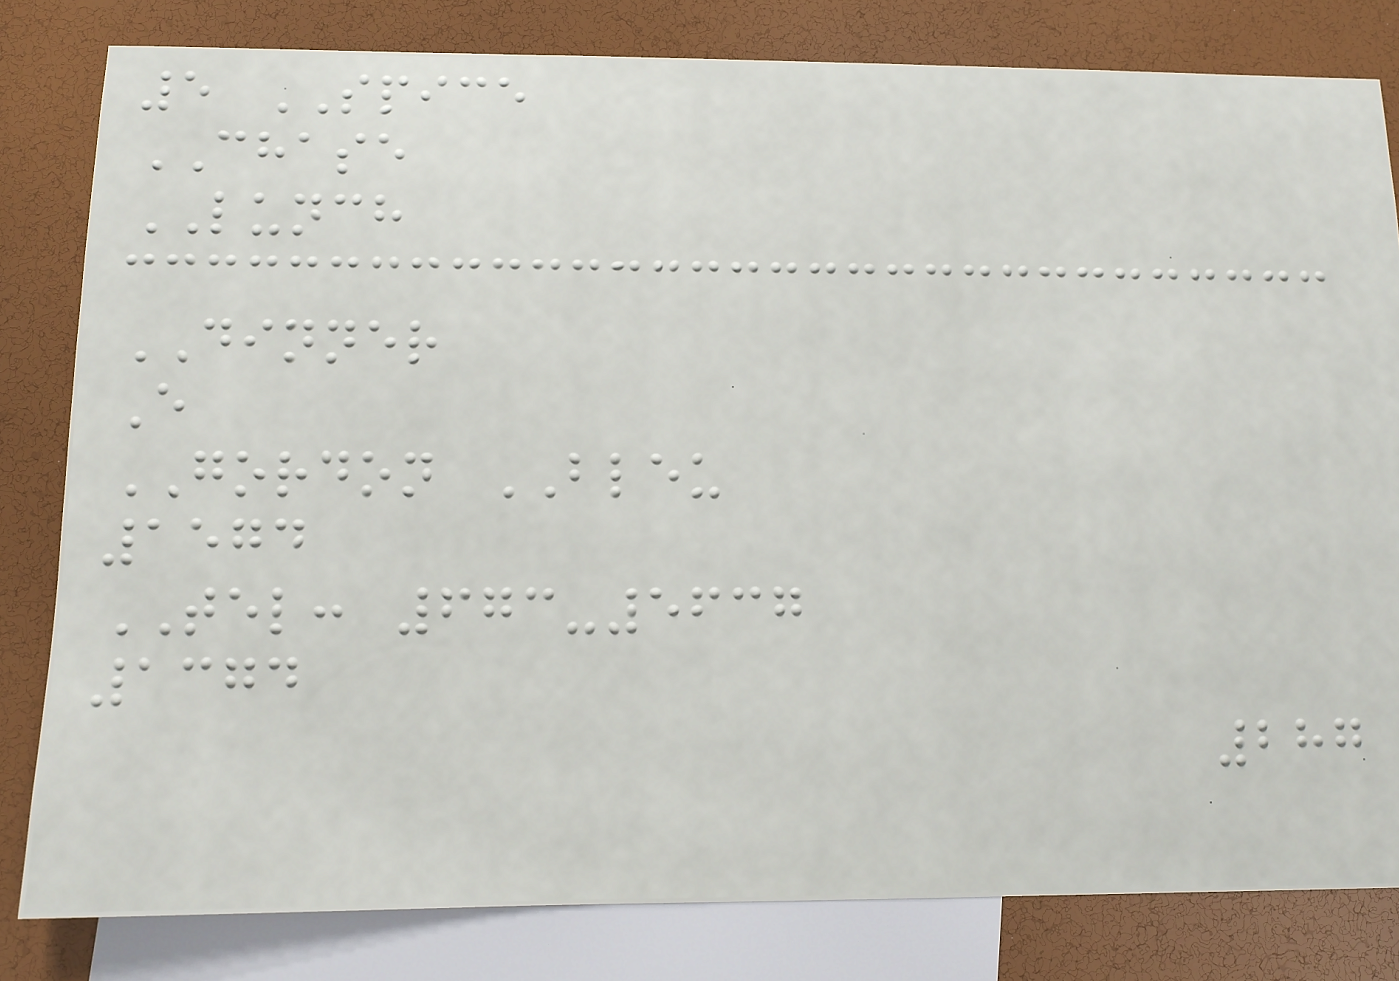5 SPICE
CHASE
LUNCH
DINNER
E
GORDON BLEU
1574
TEL: 673-5637
1374
287
